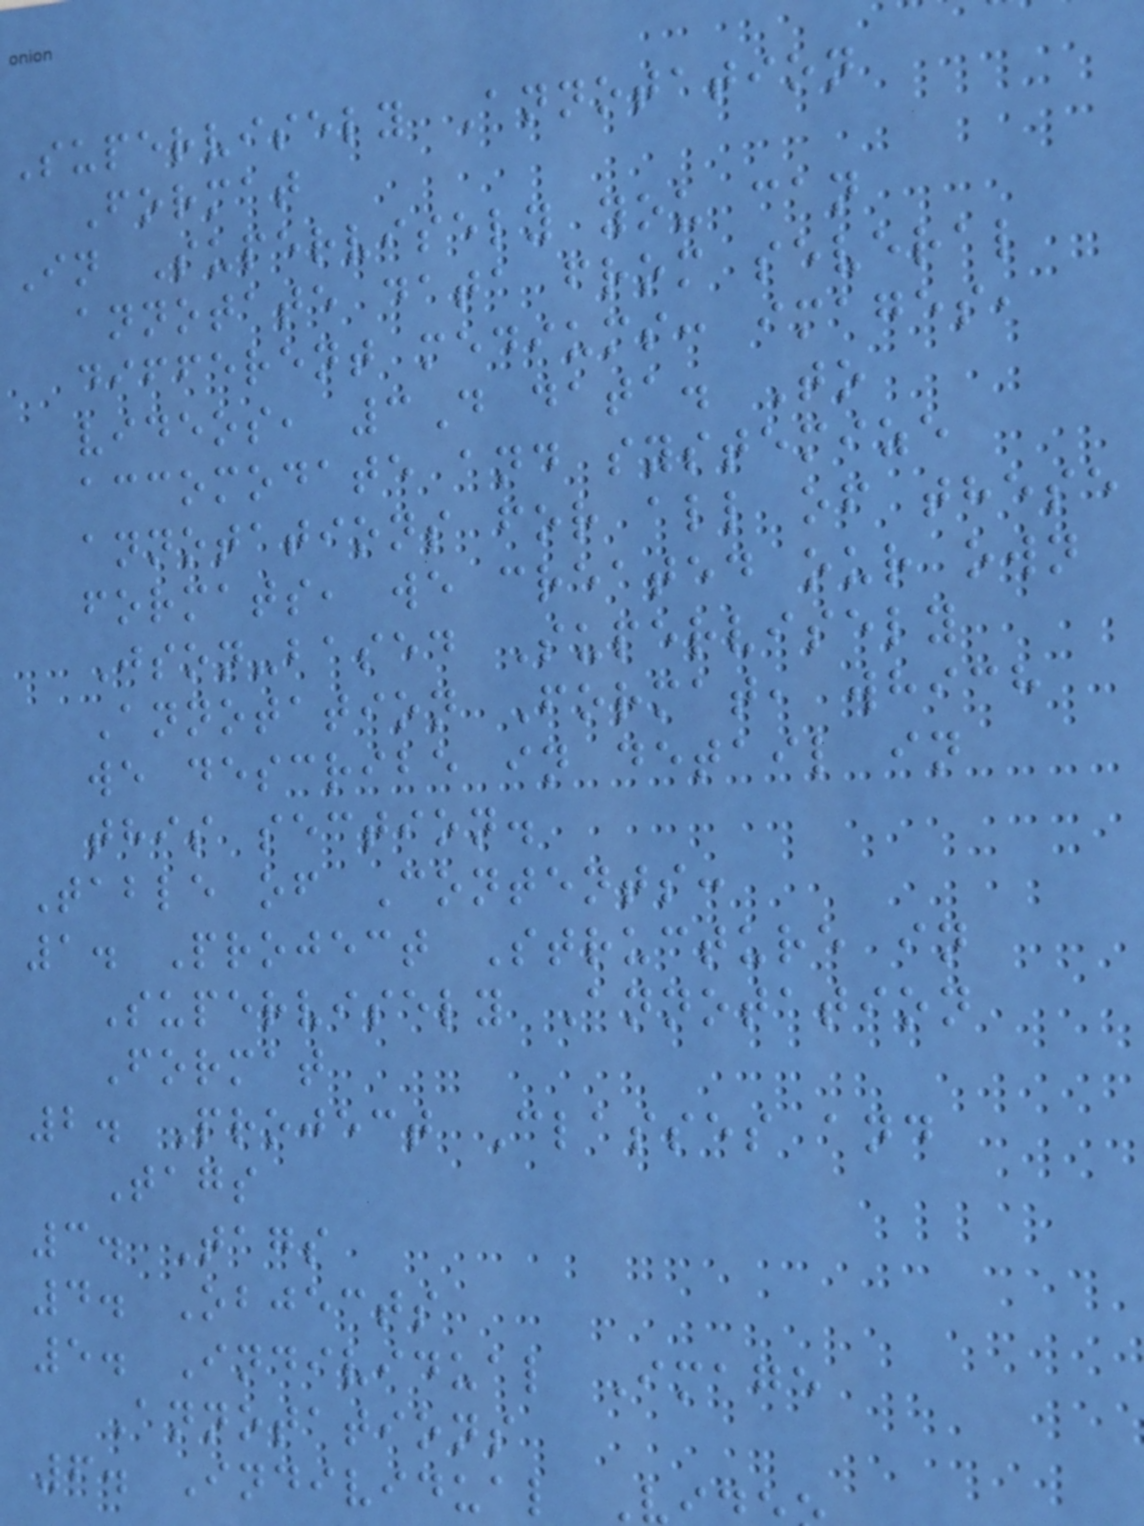Supervisely Annotation
Format
In Supervisely you can
annotate data from several
different mediums: images,
videos, 3D data. To
accomodate and systemize
annotations for all of these
formats, we created our own
Json-based Supervisely
Annotation Format, which
we describe in detail in
this section.
Table of Contents:
1. Project Structure in
Supervisely Annotation
Format
2. Project Classes and
Tags
3. Tags
4. Objects
5. Individual Image
Annotations
6. Individual V
